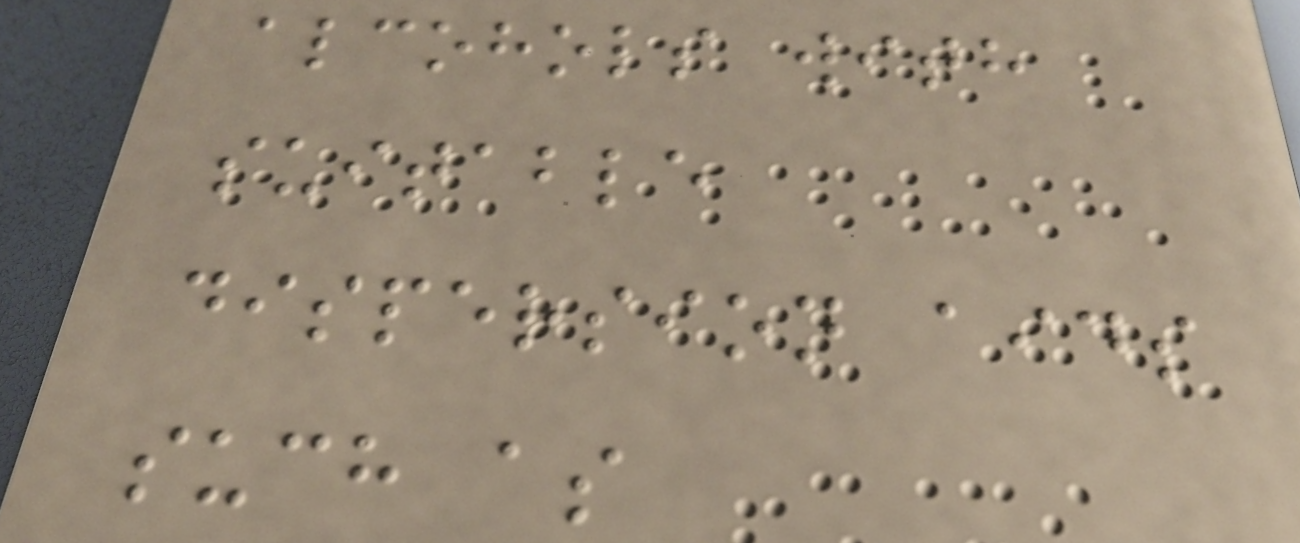alcohols with
suitable
dispersion aids
such as
